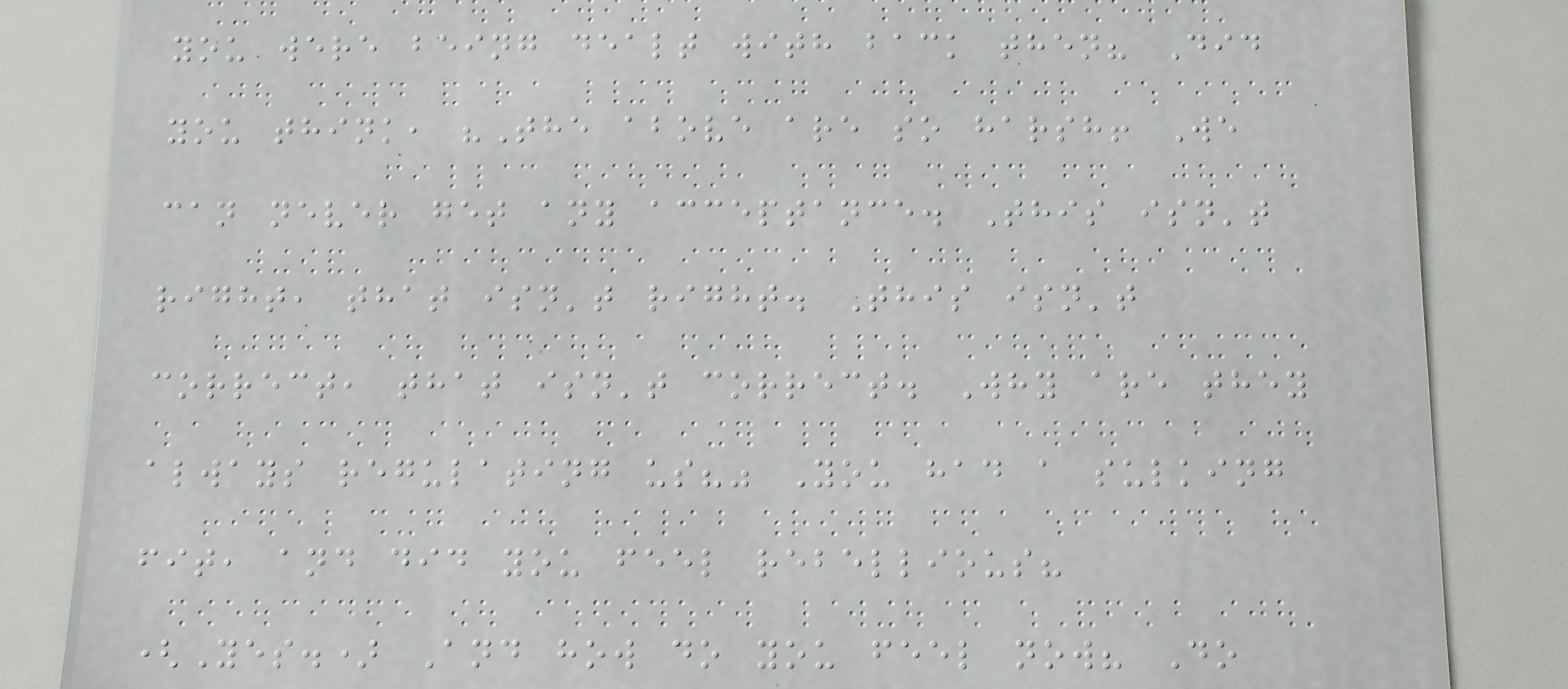you were being dealt with back then? Did
you think, "The above are so harsh! We
can never get any acceptance. This isn't
right, that isn't right. This isn't
correct, that isn't correct. Why are they
always regulating us?" You had a sulking
fit, and did you feel rebellious?
(Yes.) And how do you feel now? Do
